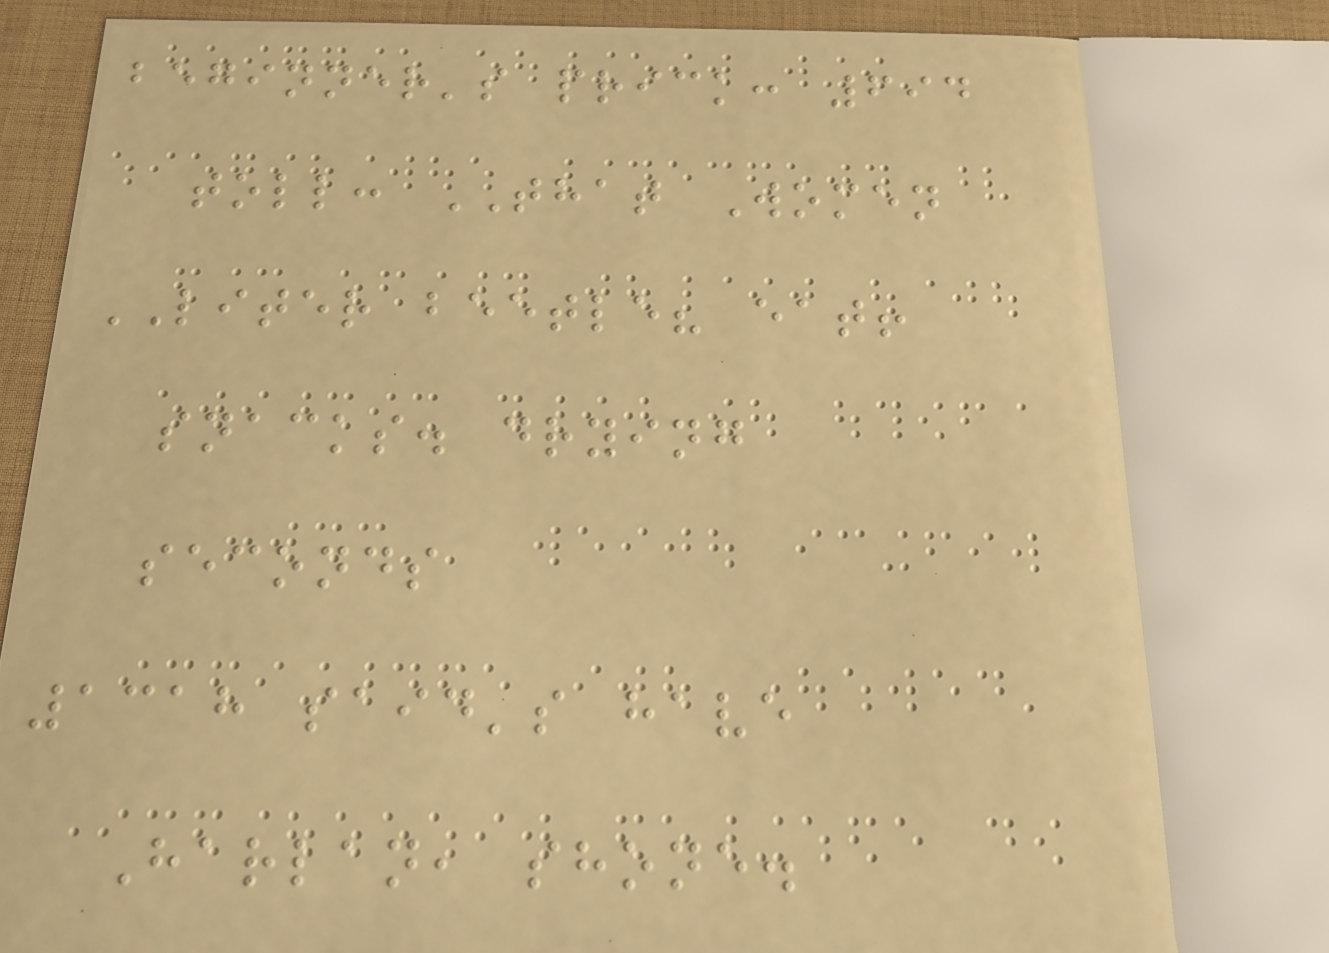beginner's prick: 694
toll: THAT Women
LITER beetle? eat!
snacks. drying
seconds
1318 said's have
Harlan, shone.
